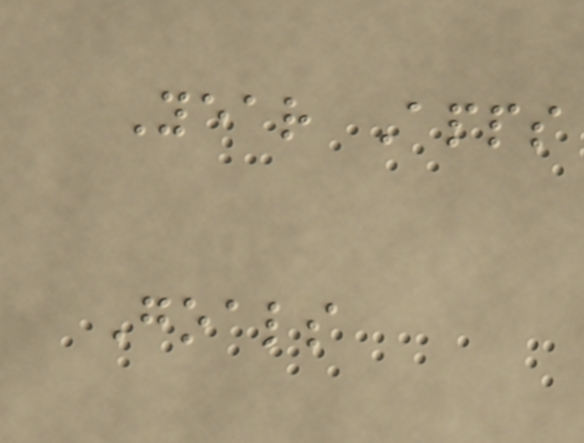Year Apps
Goals
